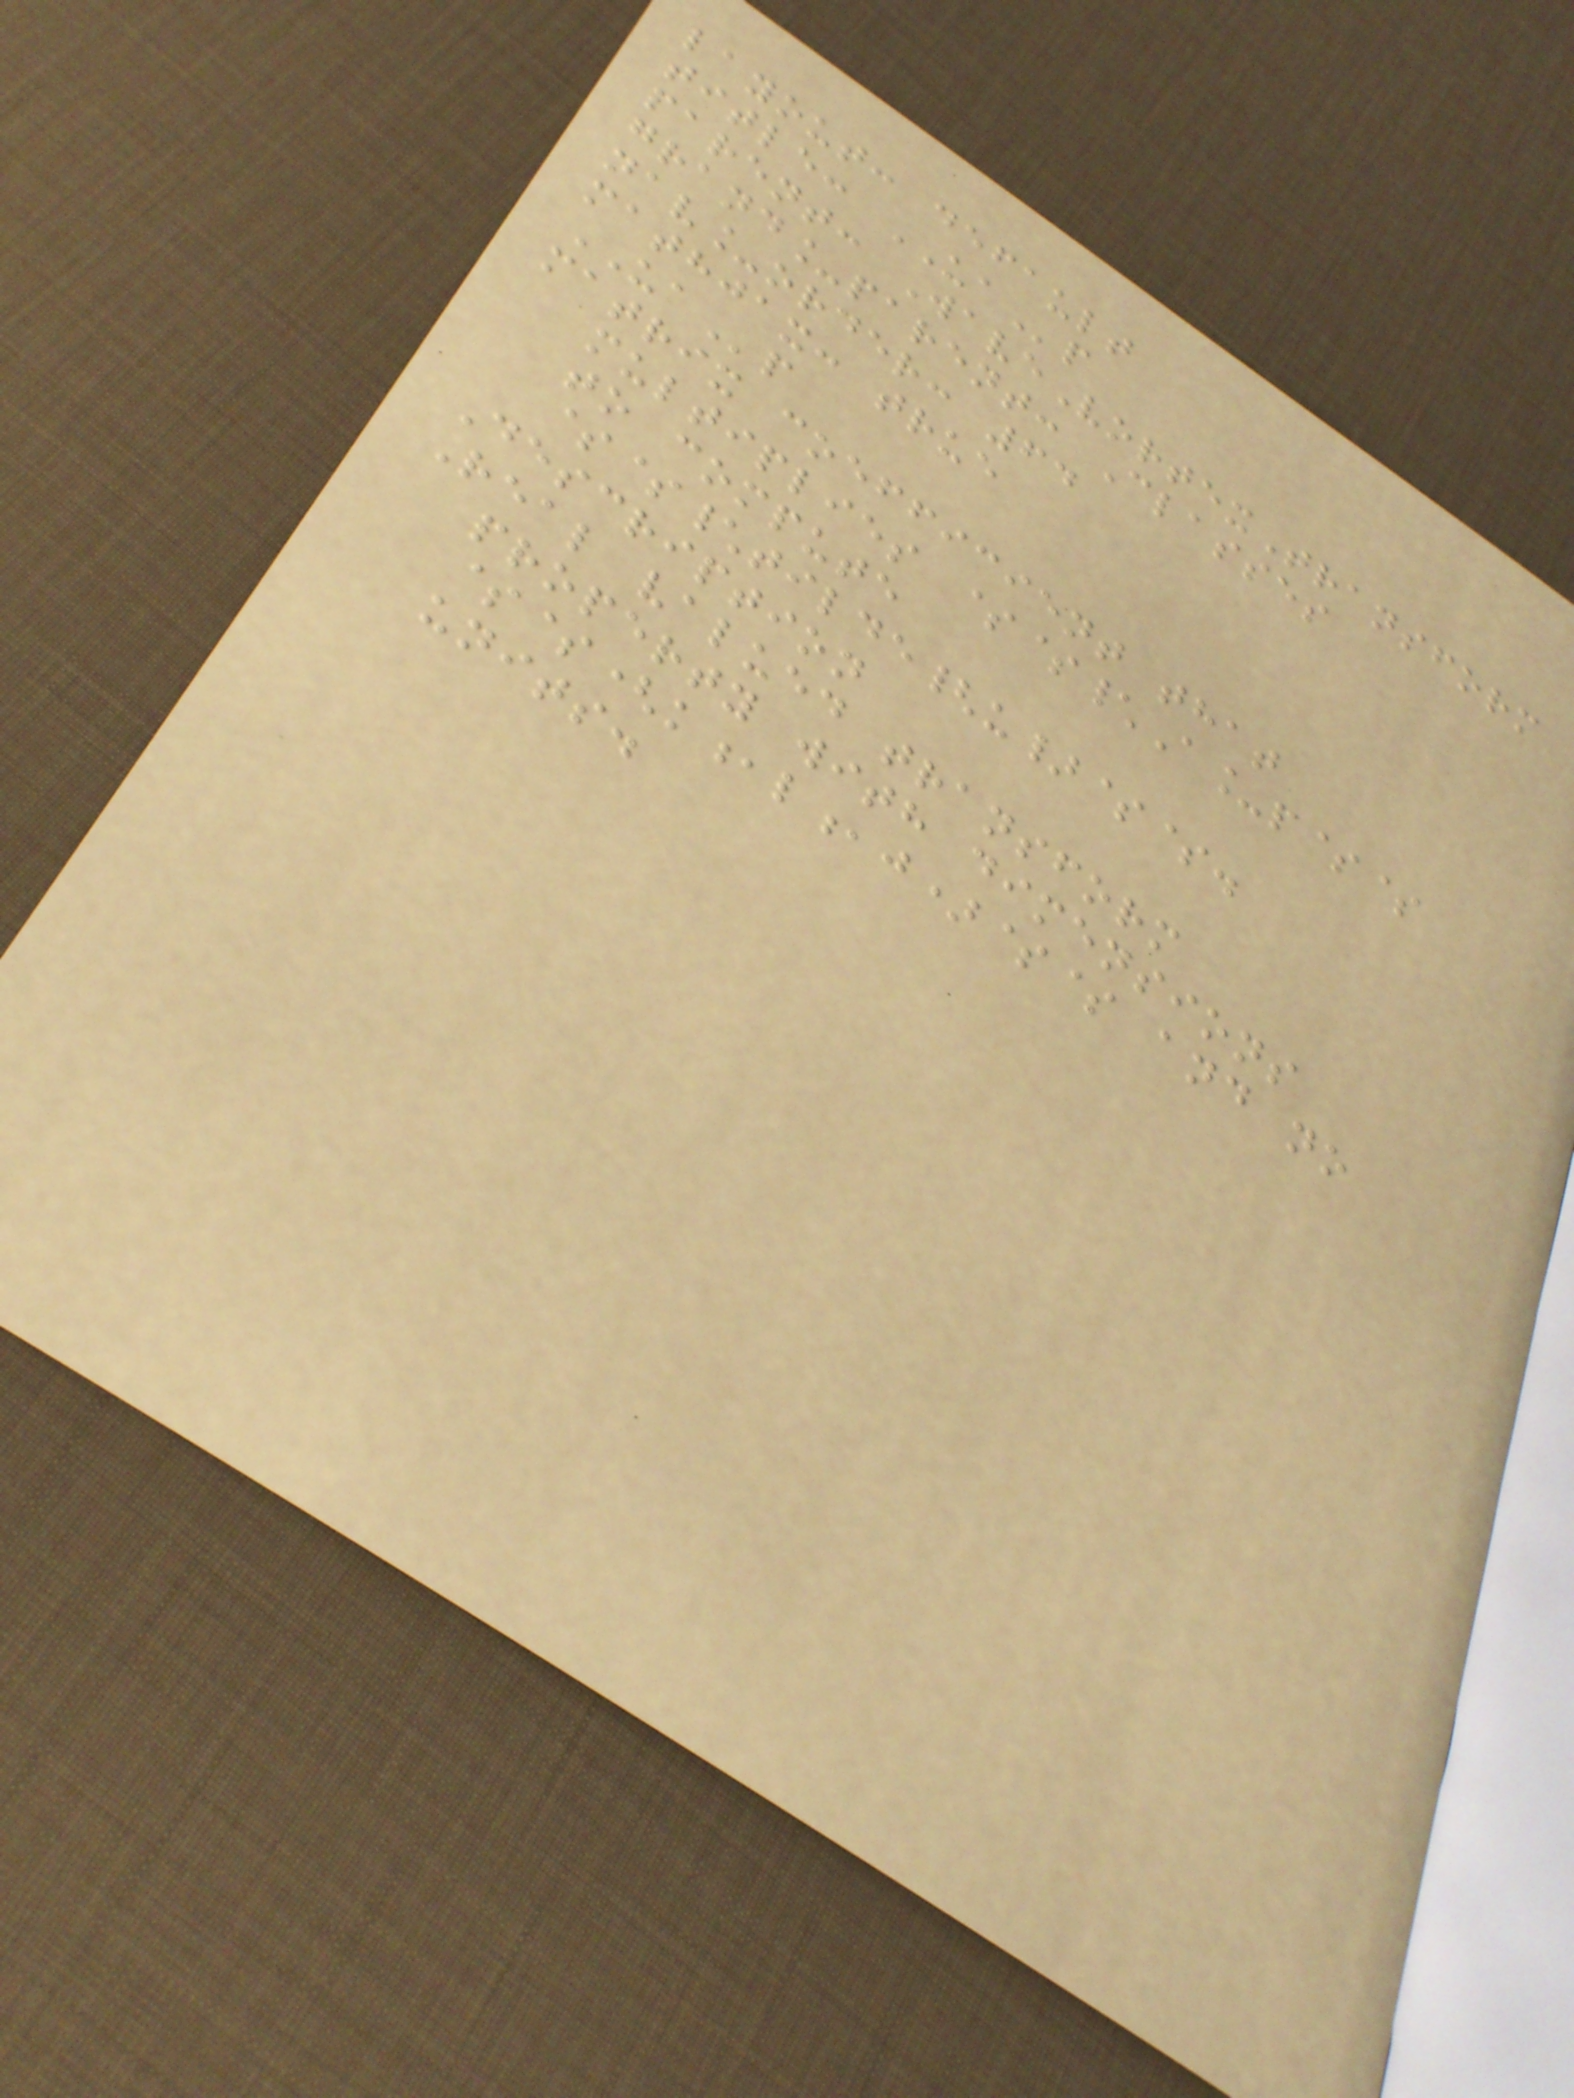layout: default
title: UAp
parent: WaveVortexTransform
grand_parent: Classes
nav_order: 64
mathjax: true
UAp
matrix coefficient that
multiplies $$\A_p$$
to compute
$$\tilde{u}$$.
Description
Real valued transform
property with dimensions
$$(k,l,j)$$ and no
units.
